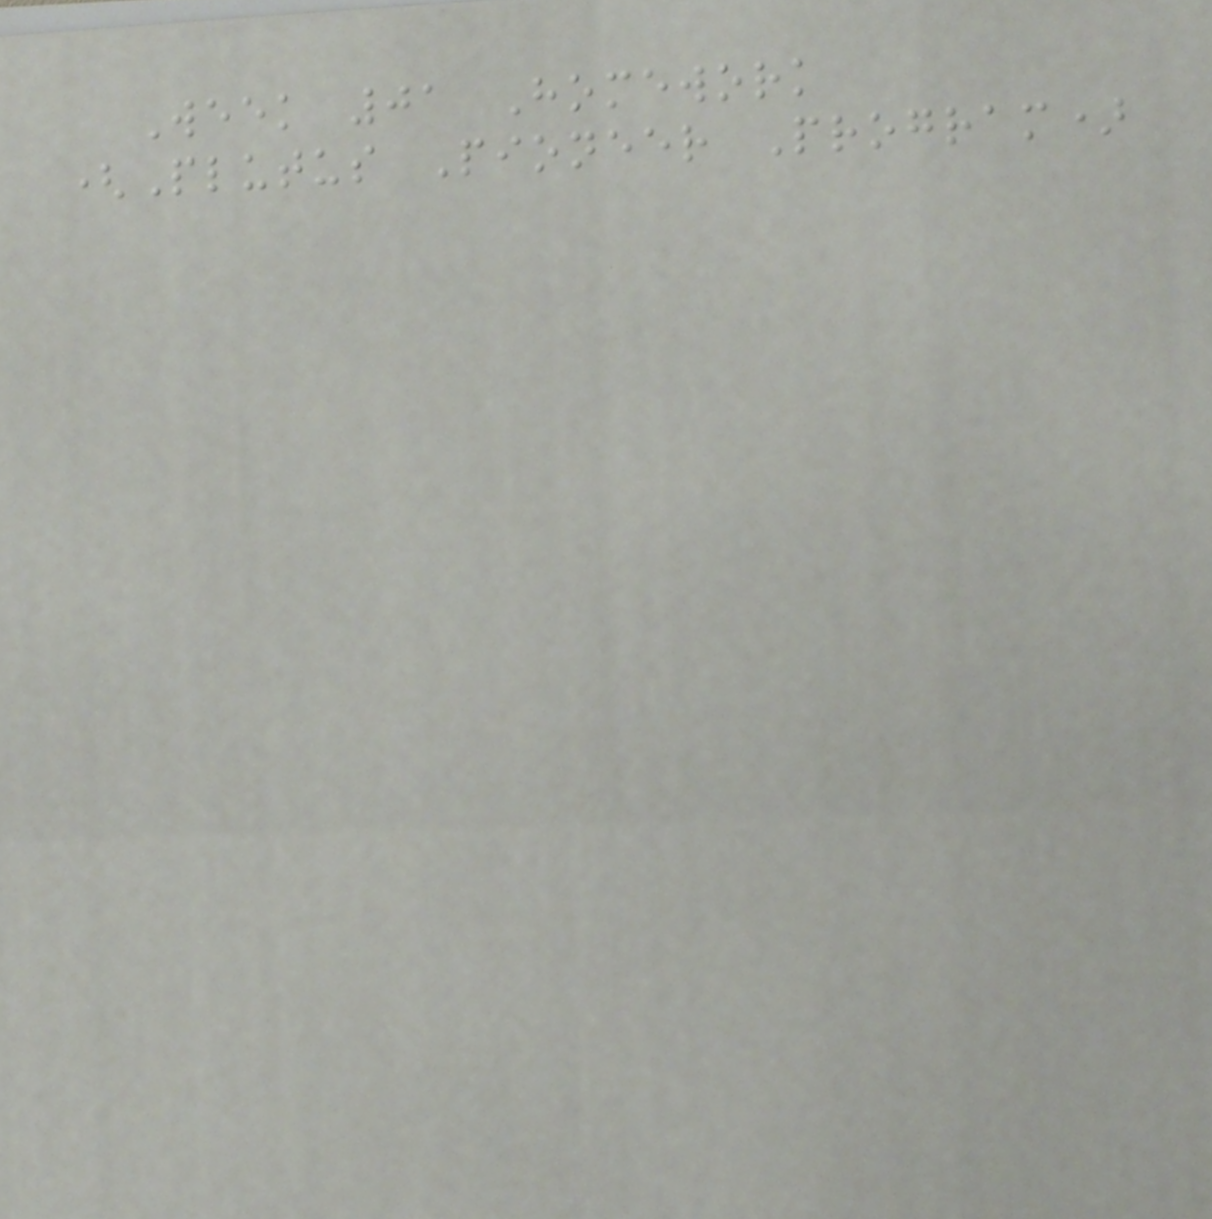Week 01 Homework
(Plutus Pioneer Program)
